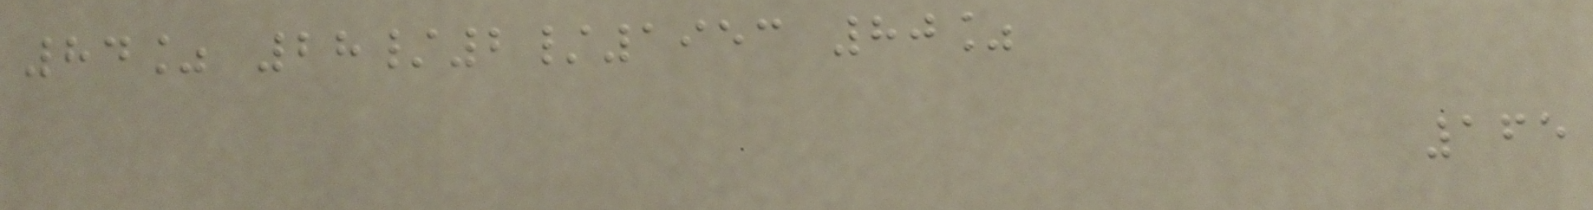84% 28/2/1953 80%
165
